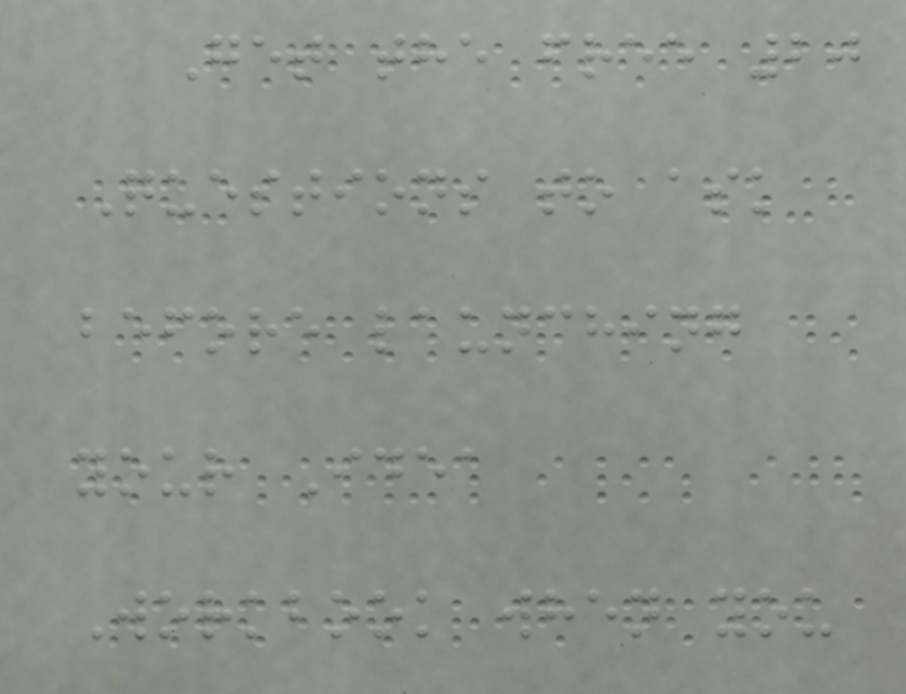Get the free 20
Questions to ask
before launching
your Idea
Workbook when you
